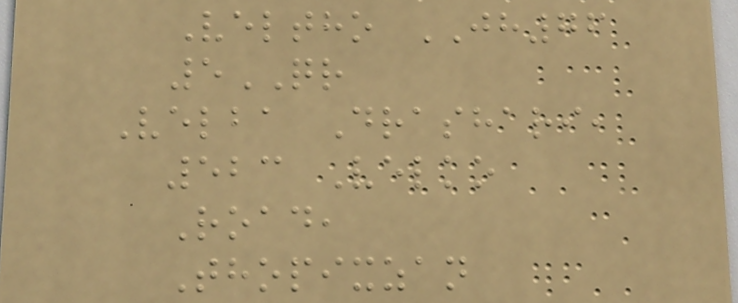Veltho JH76
5QR
Velba Drashari,
523 Velko
Road,
Thopixzan
